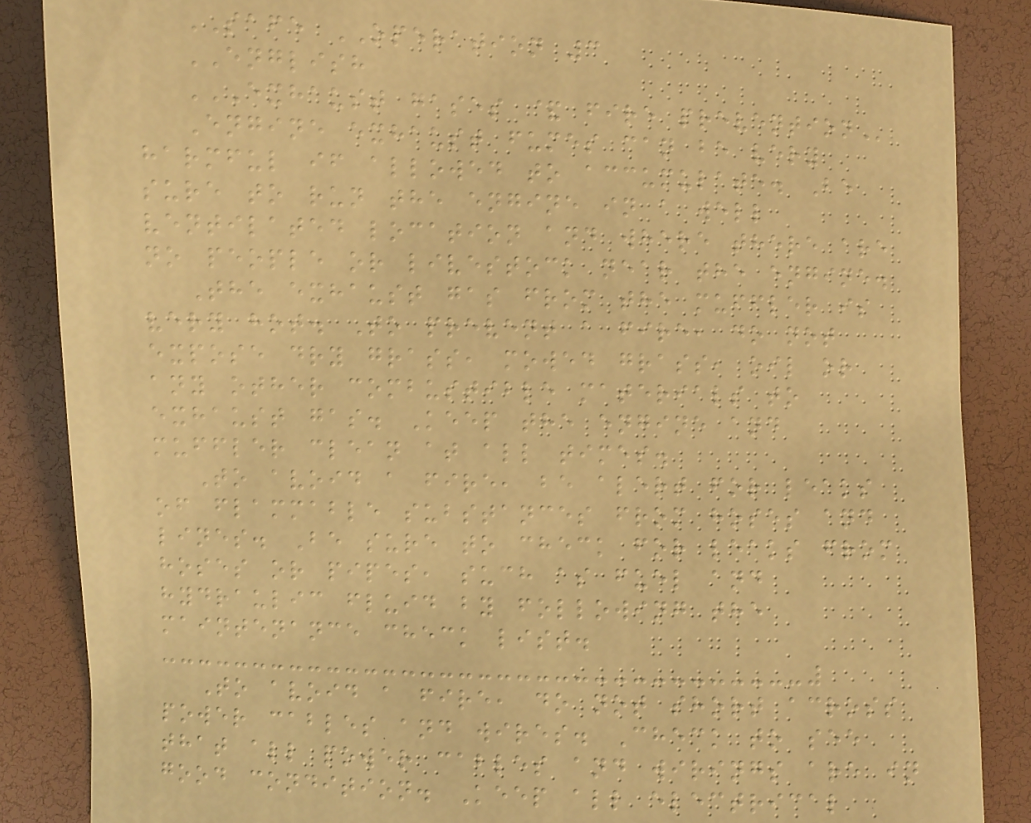SAFE OPERATION 3
ENGLISH
EXHAUST GASES & FIRE PREVENTION
Engine exhaust fumes can be very
harmful if allowed to accumulate. Be
sure to run the engine in a well
ventilated location and where there are
no people or livestock near the engine.
The exhaust gas from the muffler is
very hot. To prevent a fire, do not
expose dry grass, mowed grass, oil or
any other combustible materials to
exhaust gas. Keep the engine and
muffler clean at all times.
To avoid a fire, be alert for leaks
of flammable substances from hoses and
lines. Be sure to check for leaks from
hoses or pipes, such as fuel and
hydraulic fluid by following the
maintenance check list.
To avoid a fire, do not short across
power cables and wires. Check to see
that all power cables and wirings are in
good condition. Keep all electrical
